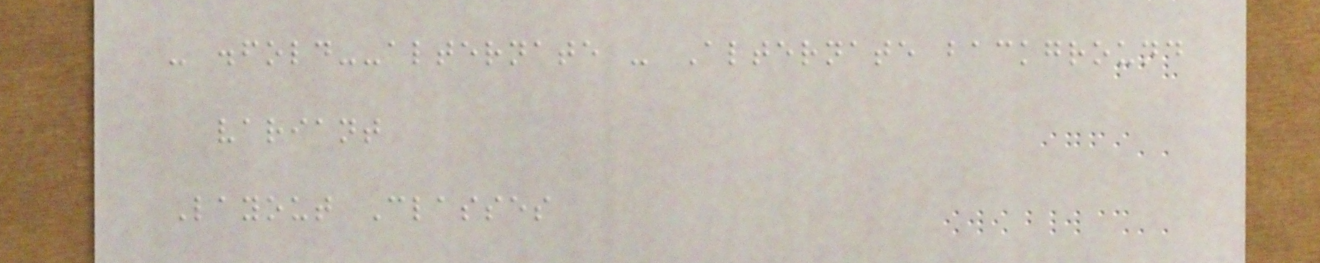- .fold--alternate - Alternate background
variant
Layout Classes
